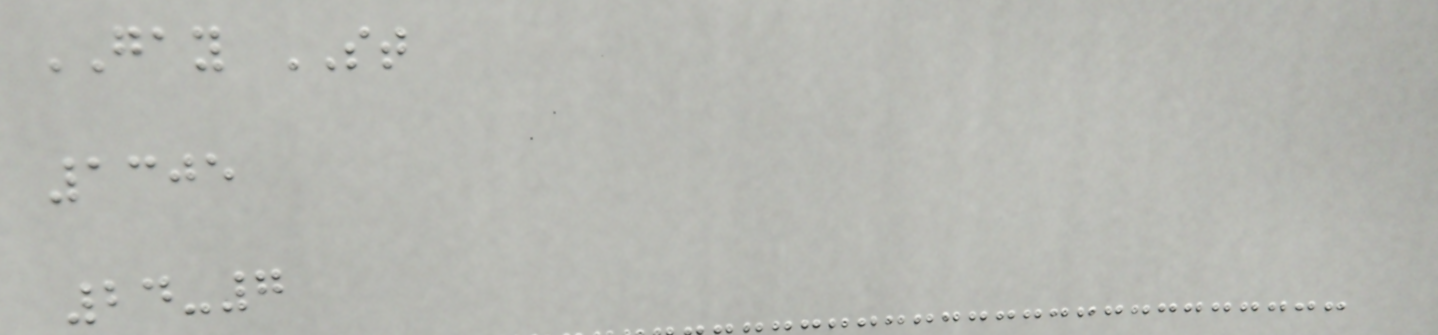GAY ST
1305
24-7
